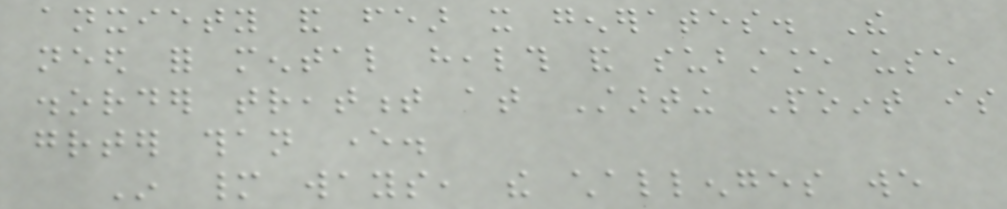anxiety and fear it generates. The
need for mental health and substance use
disorder treatment at Starting Point is
greater than ever.
In many ways, the challenges we
